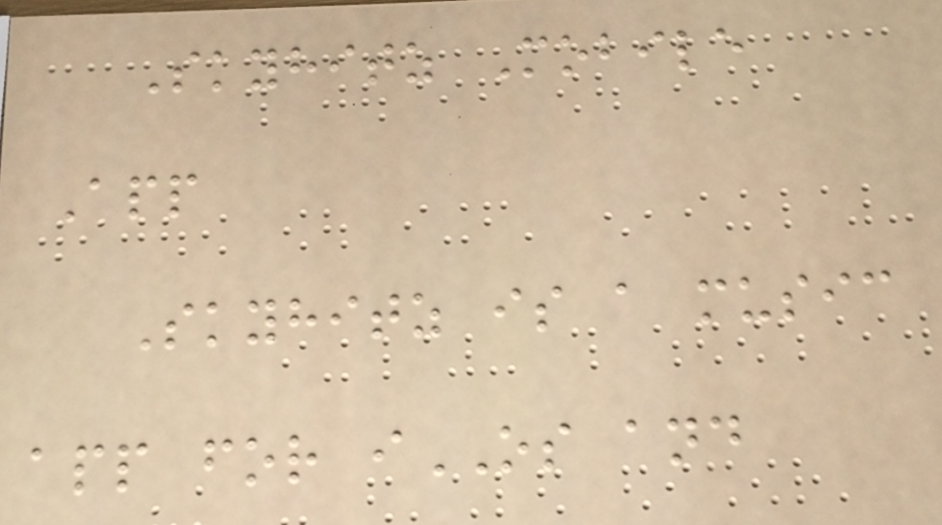Skyhitz Mobile
App
Skyhitz is a music
app for iOS and
